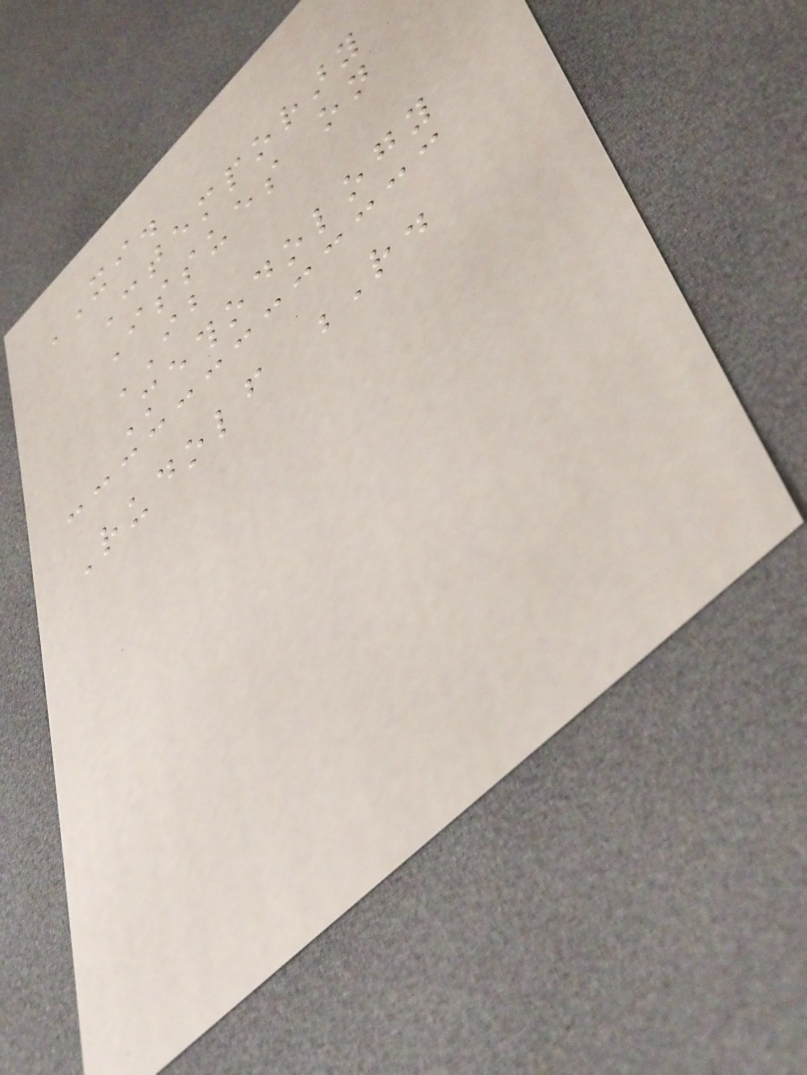XI.
Contemporary
Issues on
IB
Methodology
Rudolf R.
